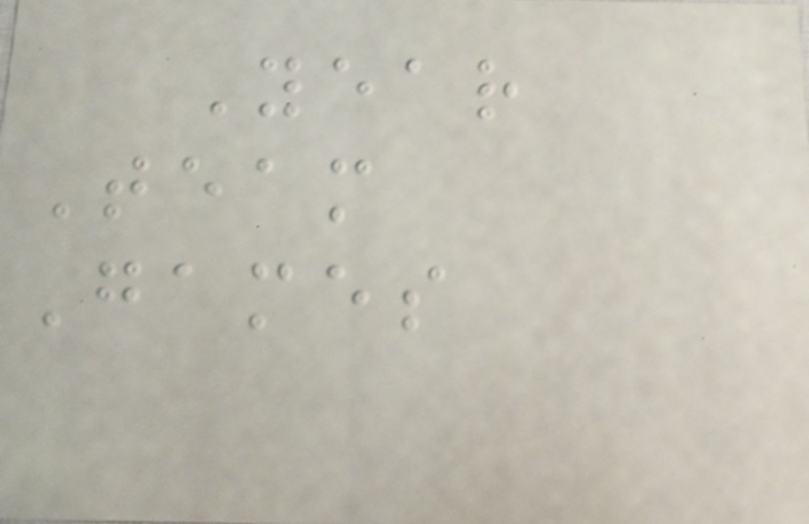Year
Team
Games
